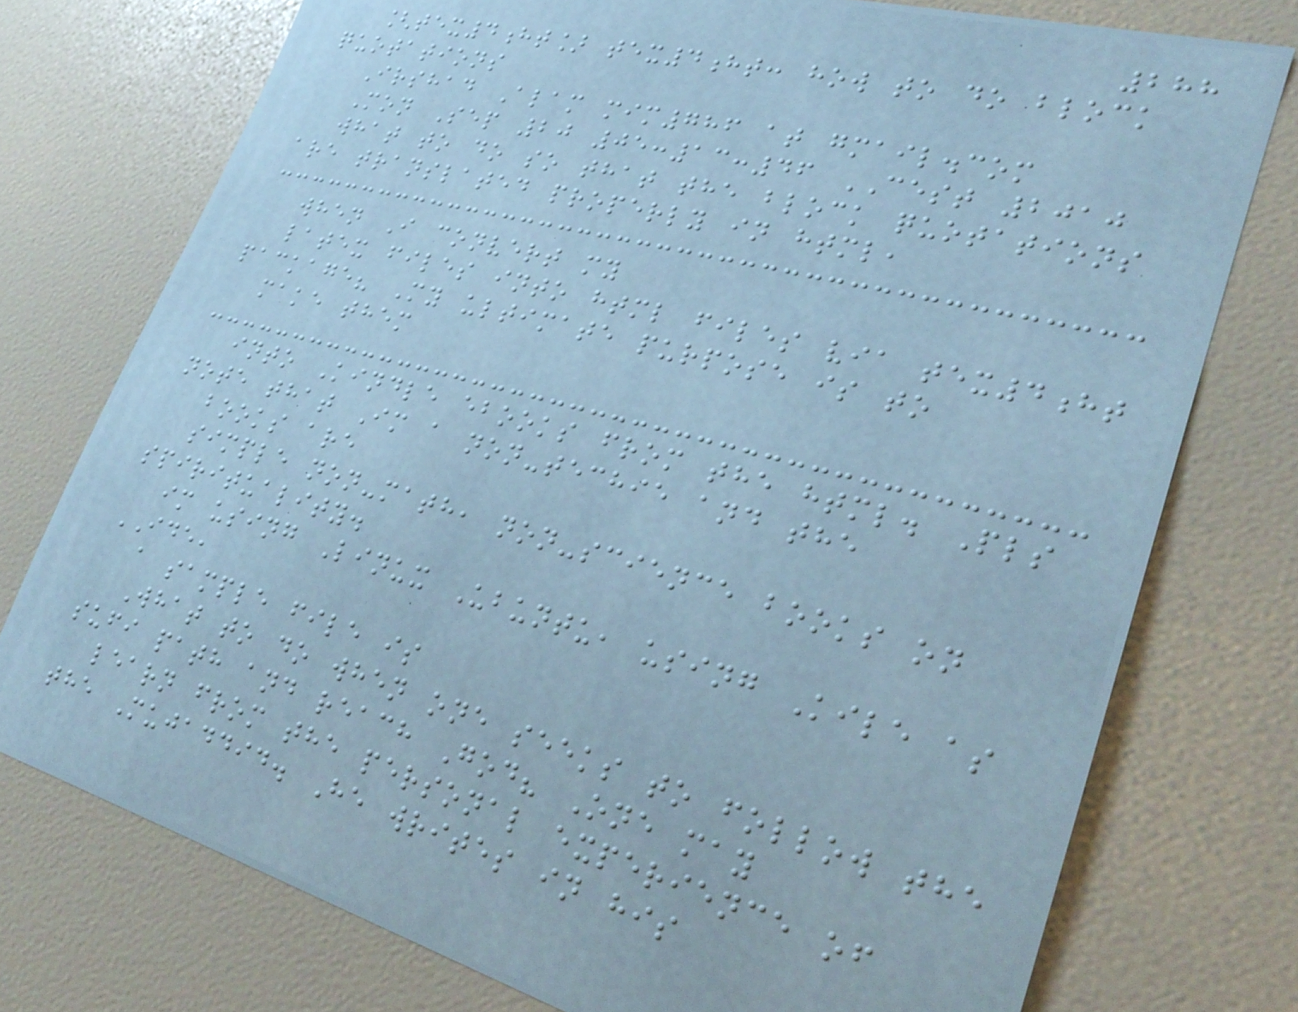288
[tex4ht] tex4ht: how to do block
quotations
Irshad Alam mim786 at gmail.com
Mon Sep 20 05:13:46 CEST 2010
what to do so that the block quotations
are translated properly in html,
when I convert my
latex files into html files via tex4ht
package? My ultimate purpose is to
make them
into Kindle ebooks from the html. Pls
note that Im a non-techie and the
books are
simple non-math, non-science books on
spirituality.
im using Linux Ubuntu, using Kile as
IDE,
a sample file is
What to do when one seeks to follow the
sufi path and reach God? One may
learn from the personal experience of
the Mujaddid. He writes in his
